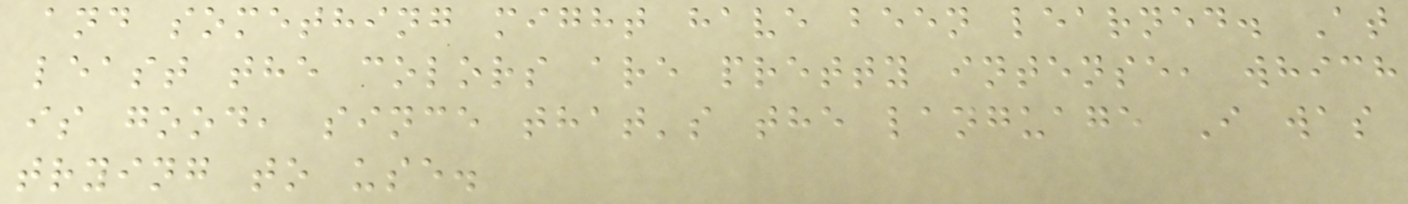and something might have been learned. At
least the colors are pretty intense, which
is good, since that's the language I was
trying to use.
